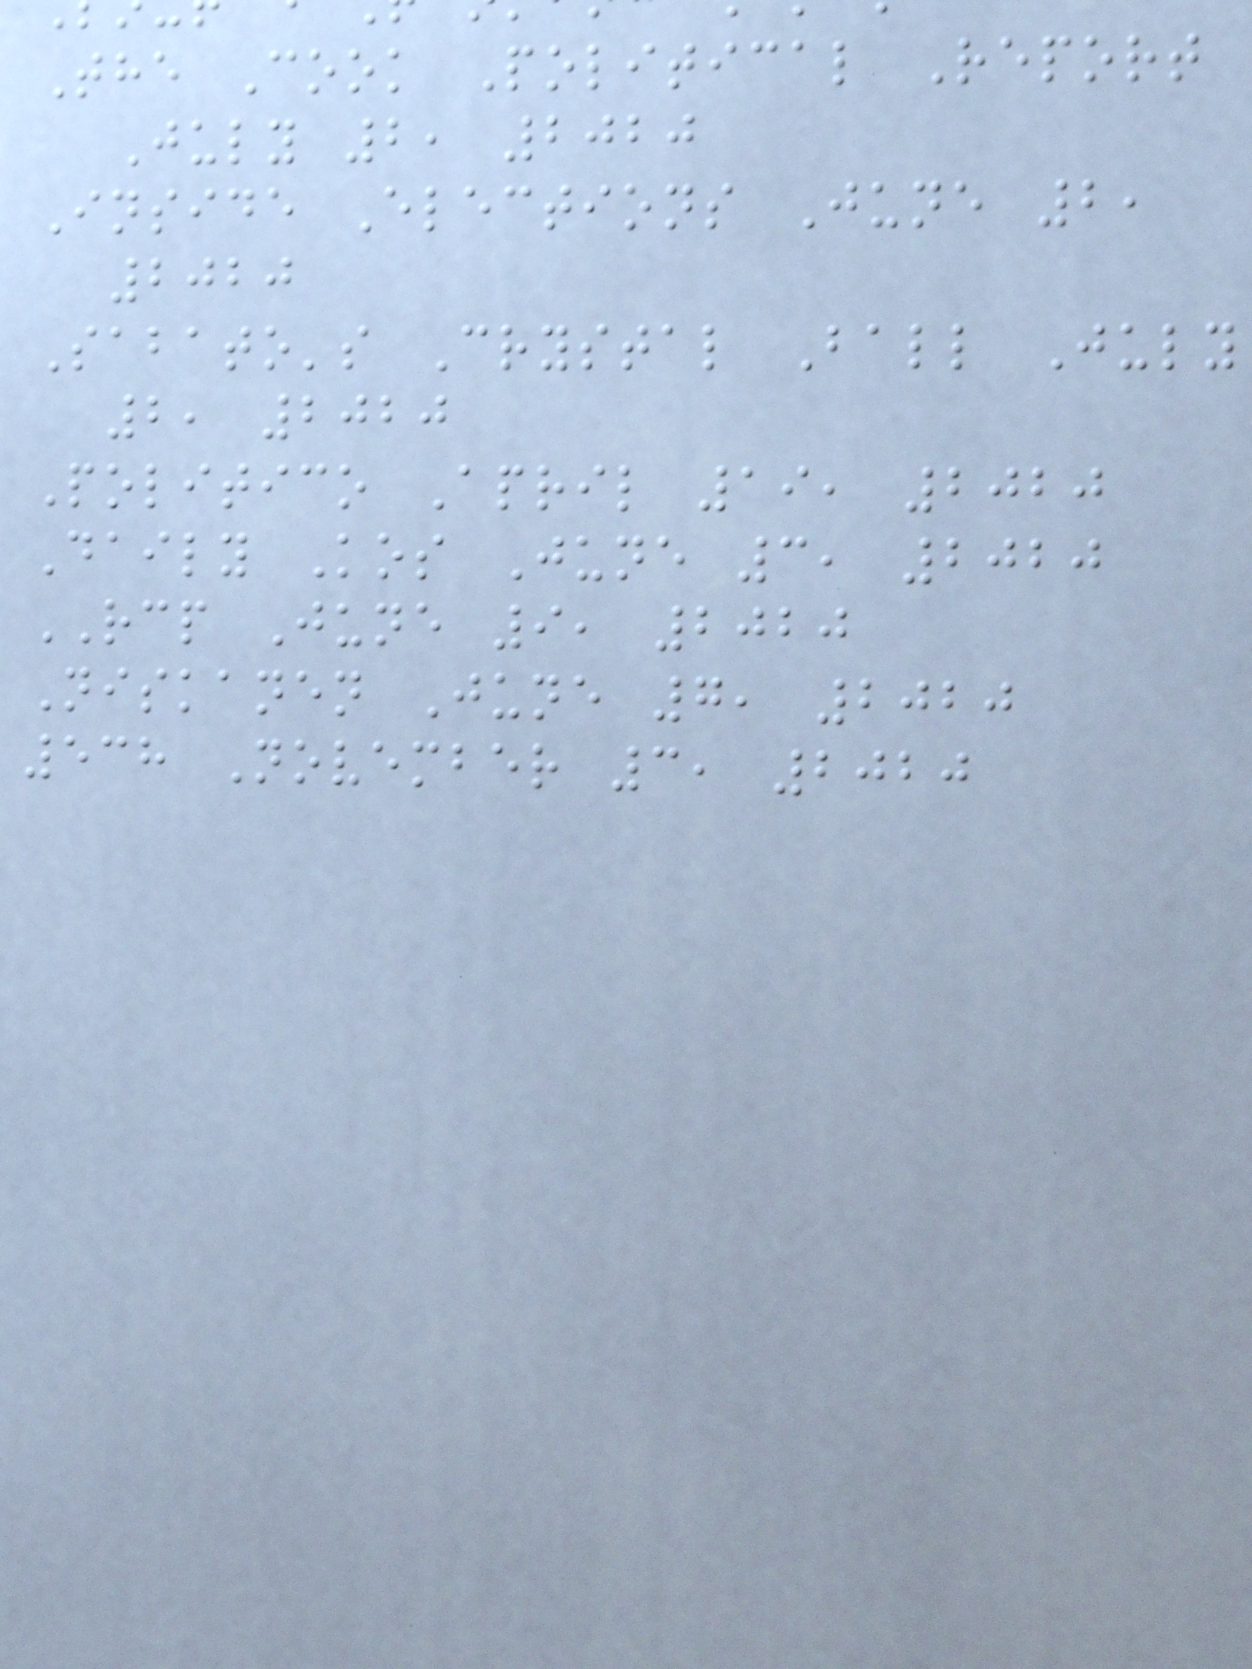The Cook Political Report
July 2, 2020
Inside Elections June 2,
2020
Sabato's Crystal Ball July
2, 2020
Politico April 19, 2020
Daily Kos June 3, 2020
RCP June 9, 2020
Niskanen June 7, 2020
538 November 3, 2020
